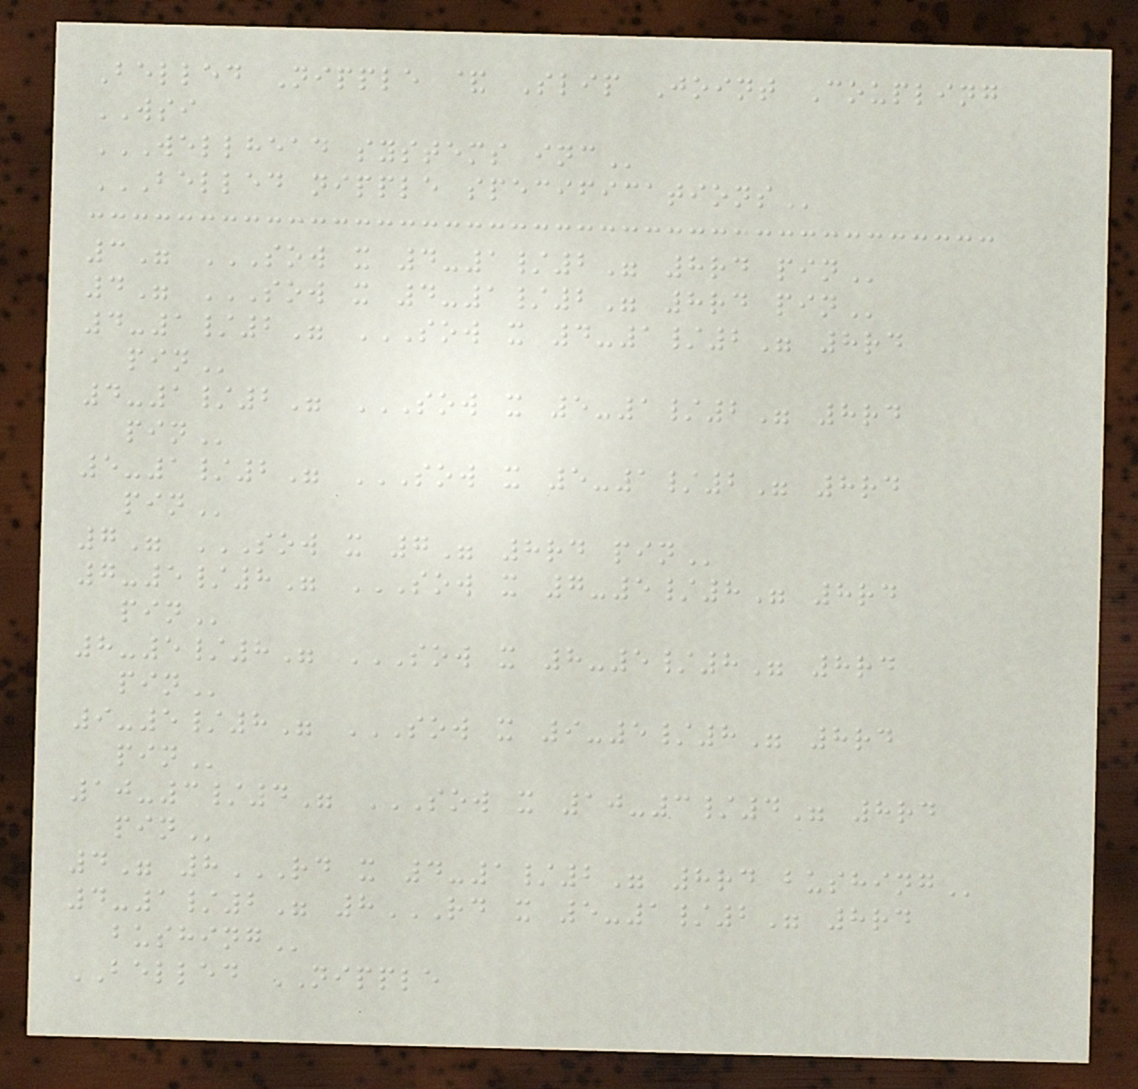Belled Nipple & Slip Joint Coupling
WSI
WELLHEAD SYSTEMS INC
BELLED NIPPLE SPECIFICATIONS
3" SOW X 4-1/2" 8RD PIN
4" SOW X 4-1/2" 8RD PIN
4-1/2" SOW X 4-1/2" 8RD
PIN
4-1/2" SOW X 5-1/2" 8RD
PIN
5-1/2" SOW X 5-1/2" 8RD
PIN
7" SOW X 7" 8RD PIN
7-5/8" SOW X 7-5/8" 8RD
PIN
8-5/8" SOW X 8-5/8" 8RD
PIN
9-5/8" SOW X 9-5/8" 8RD
PIN
10-3/4" SOW X 10-3/4" 8RD
PIN
4" 8RD X 4-1/2" 8RD BUSHING
4-1/2" 8RD X 5-1/2" 8RD
BUSHING
BELLED NIPPLE
